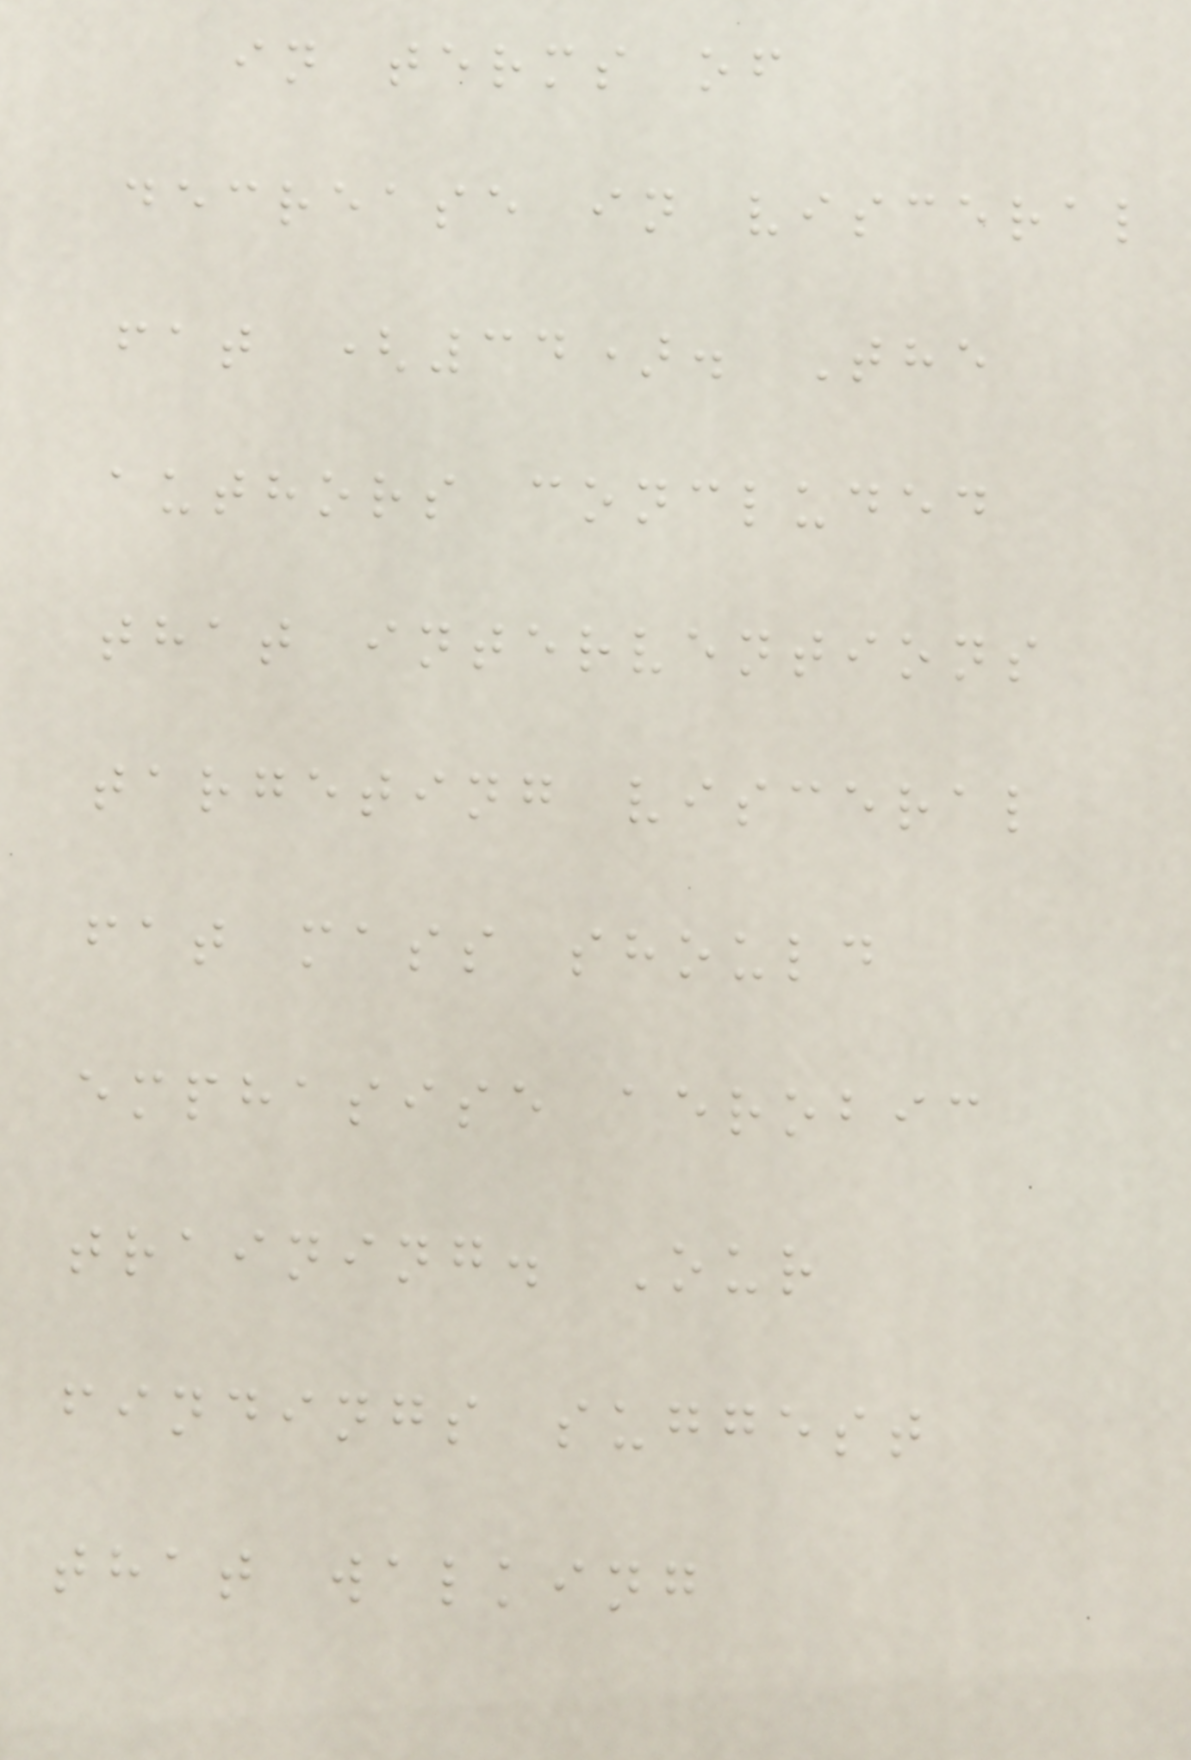in terms of
decrease in visceral
fat (34). The
authors concluded
that interventions
targeting visceral
fat mass should
emphasise aerobic
training. Our
findings suggest
that walking
